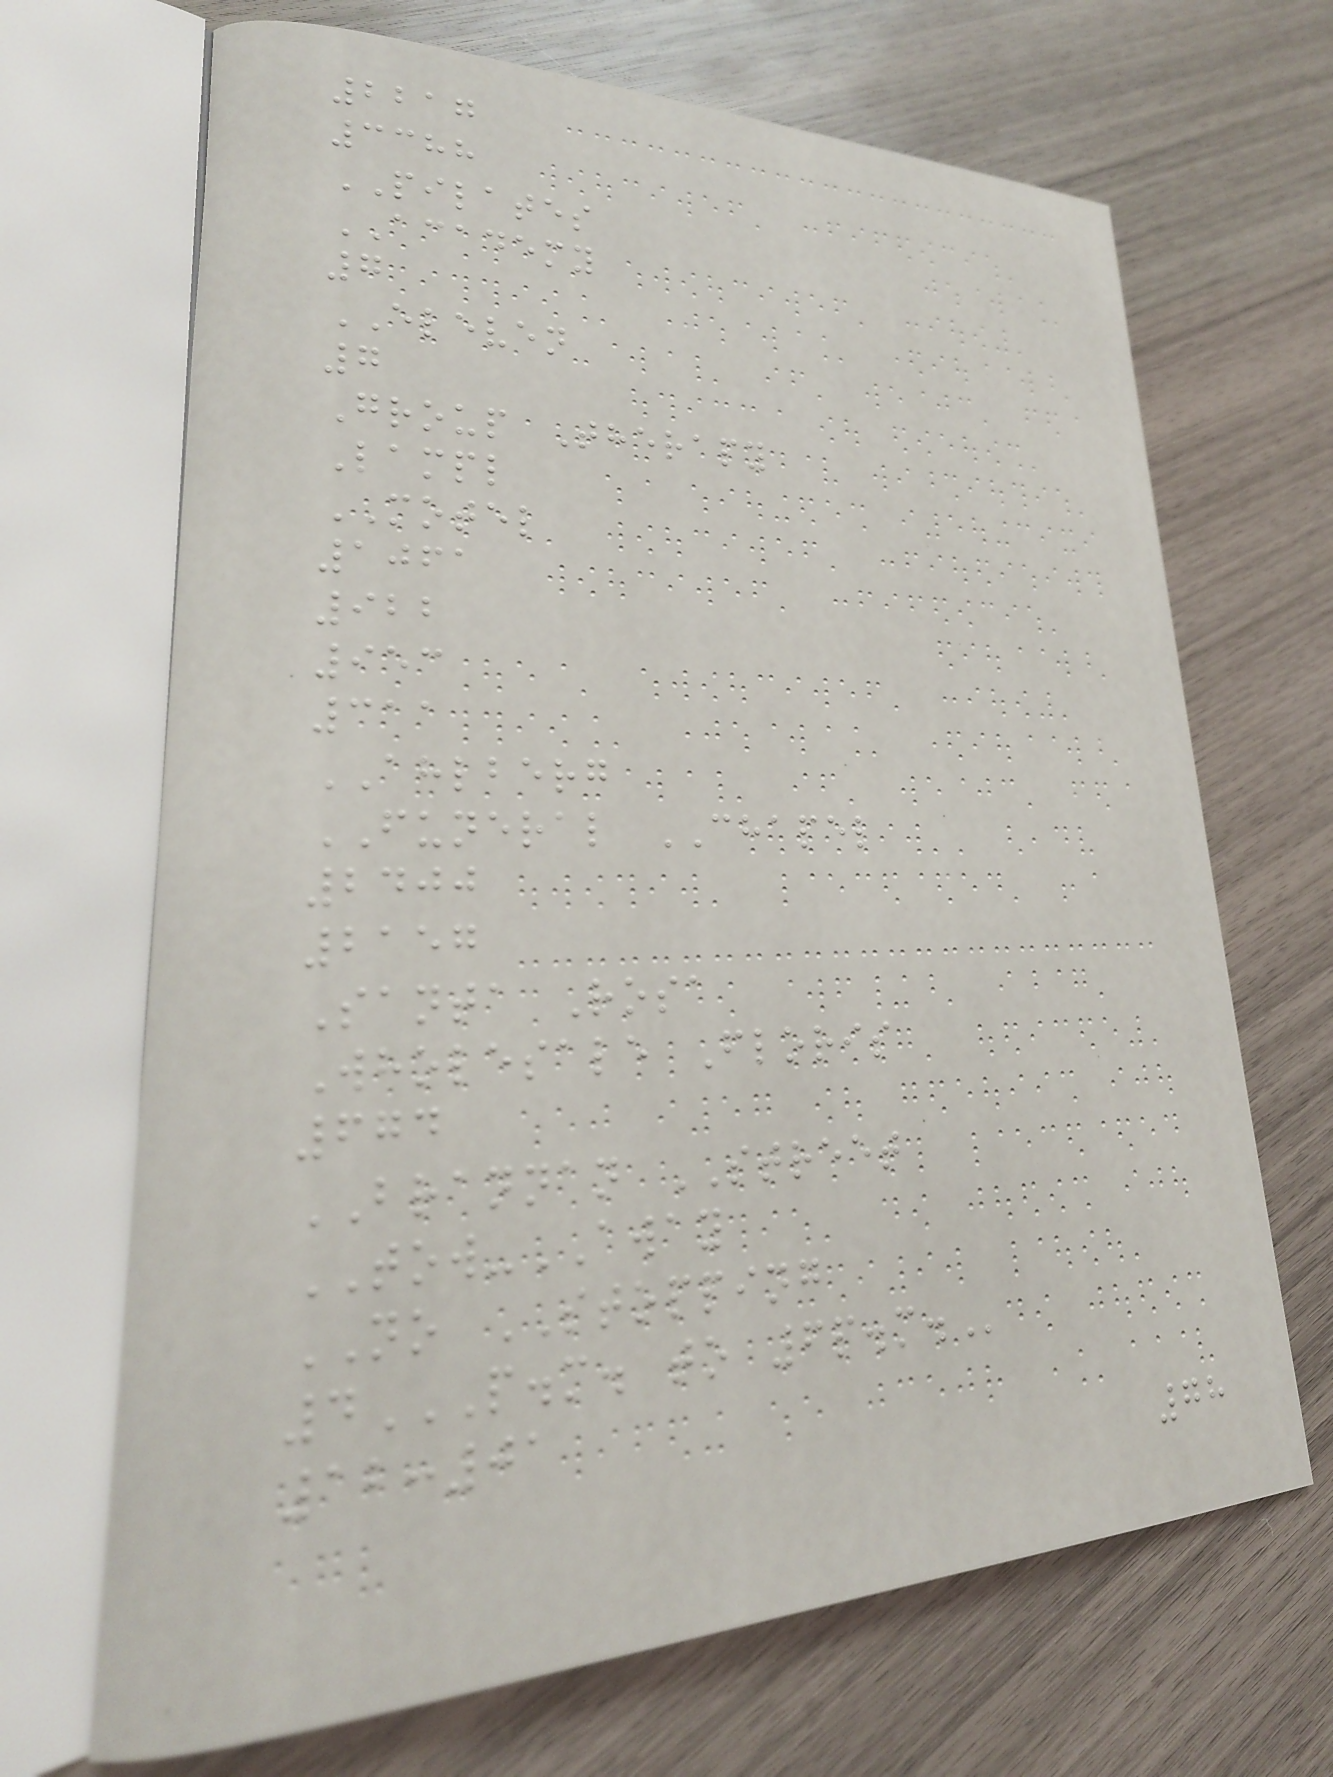2217
3388
PILATES
ACADEMY
7
ELEVEN
7
Group Therapy
Lampl
MOTEL
1061
922
953
311
AHLBERG
FUNERAL CHAPEL
2400
2157
Santa Rosa
Wholesale Floris
674
BRANNAN STREET
TOW-AWAY
NO STOPPING
4P.M. TO 6P.M.
12:01
78
